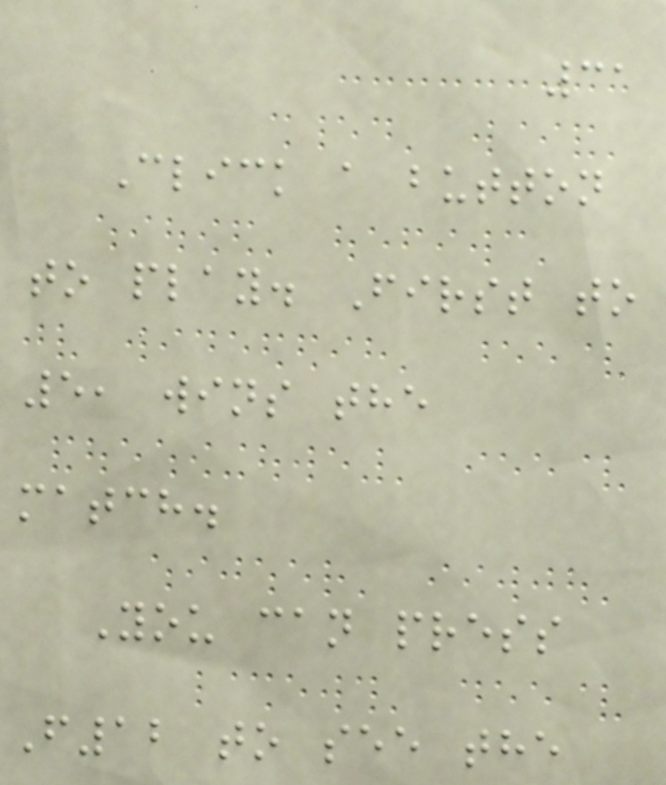31
Click a button
to play. First to
5, wins the
match.
You can press
F12 to see the
